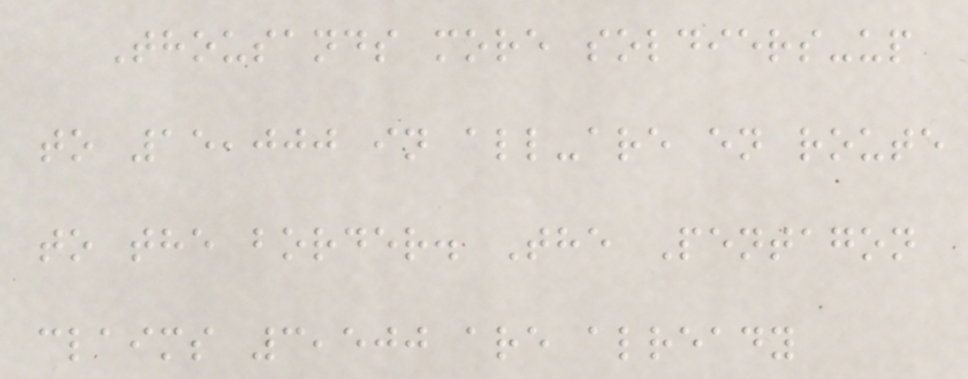Thousands more soldiers-up
to 15,000 in all-are en route
to the border. The Pentagon
claims 3,500 are already
